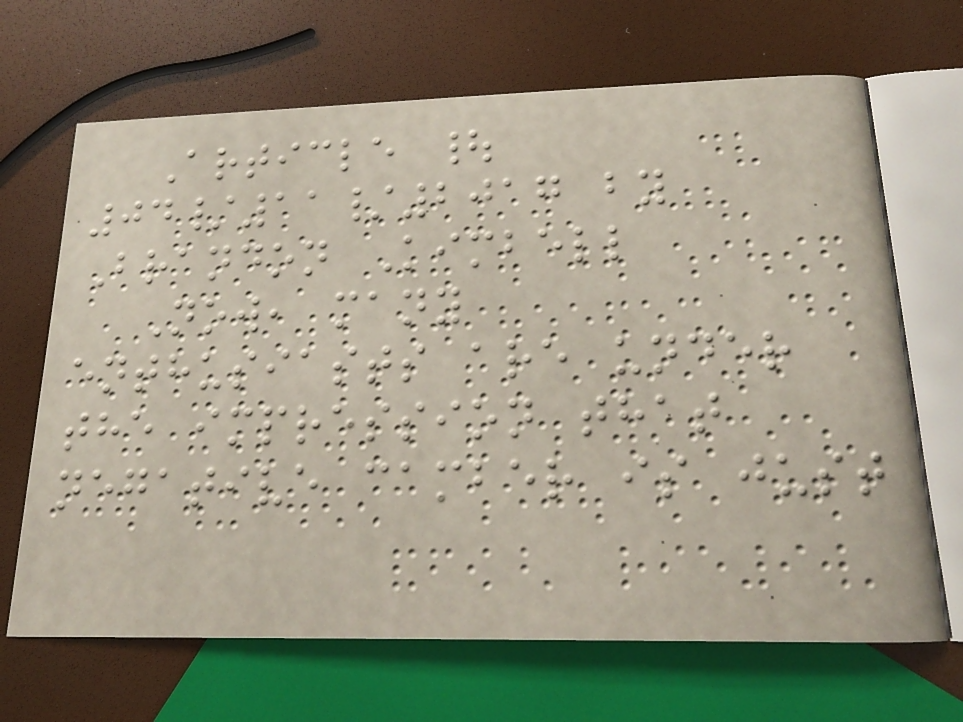Article |
04/11/2017 by
Brandon Kimbell
Now, many
enthusiasts are under
the impression that
negative camber is just
